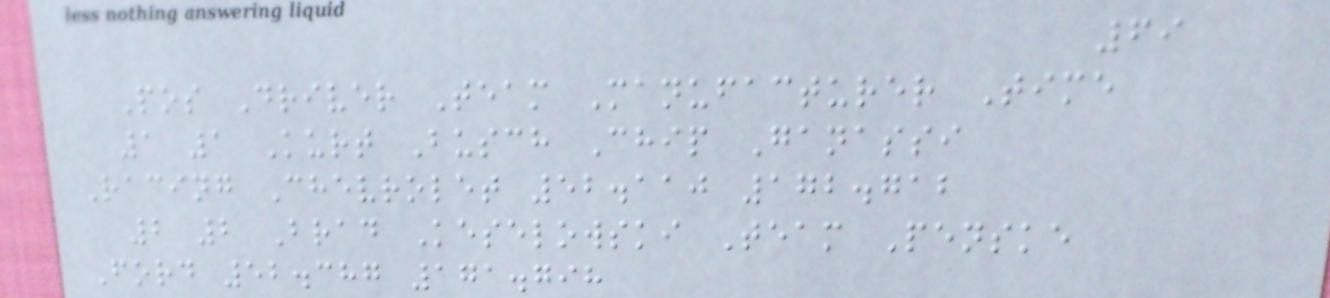69
Pos Driver Team Manufacturer Time
1 1 Kurt Busch Chip Ganassi
Racing Chevrolet 52.110 172.712
2 2 Brad Keselowski Team Penske
Ford 52.387 171.798
